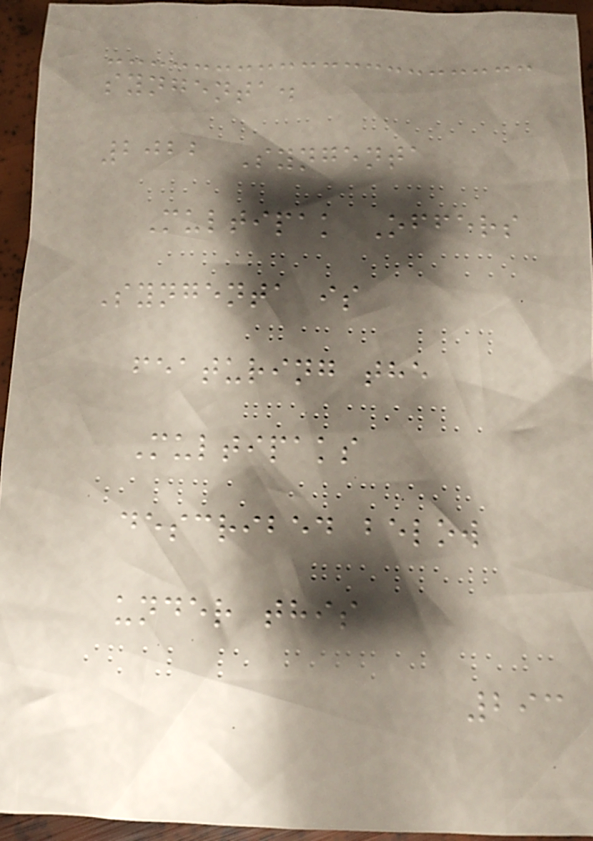syngenta.
2022 Syngenta
Multipak Offers
Syngenta is
featuring the
Multipaks
described below
under this
293
